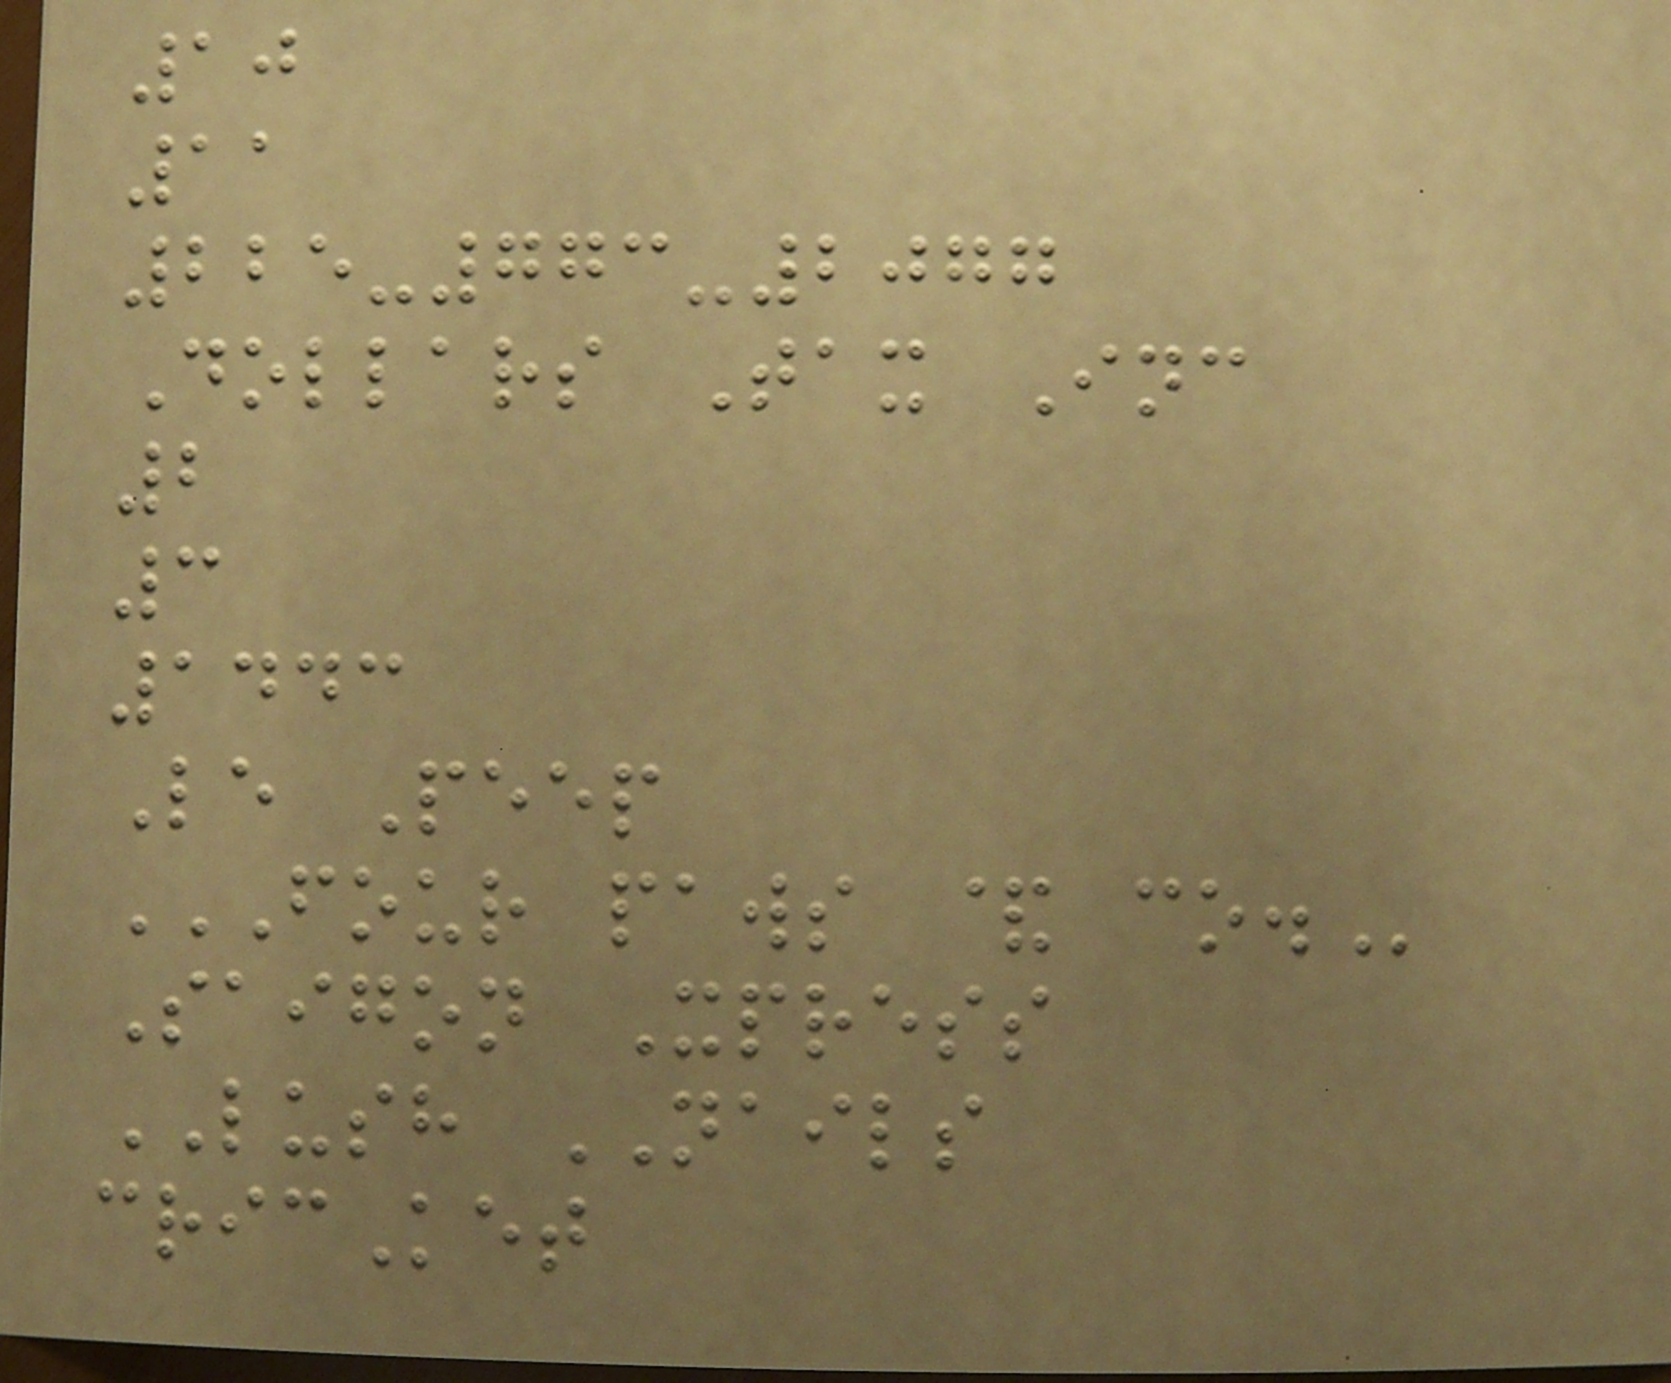10
11
225-773-2077
Dollars Tax Inc
2
3
1443
Le Peep
FOUR PAWS & CO.
Saigon Xpress
LUSH NAILS
cricKet
